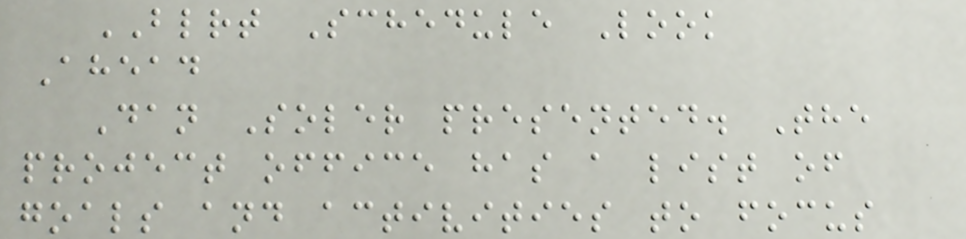BLRT Schedule Look
Ahead
Dan Soler presented. The
project office has a list of
goals and activities to focus
